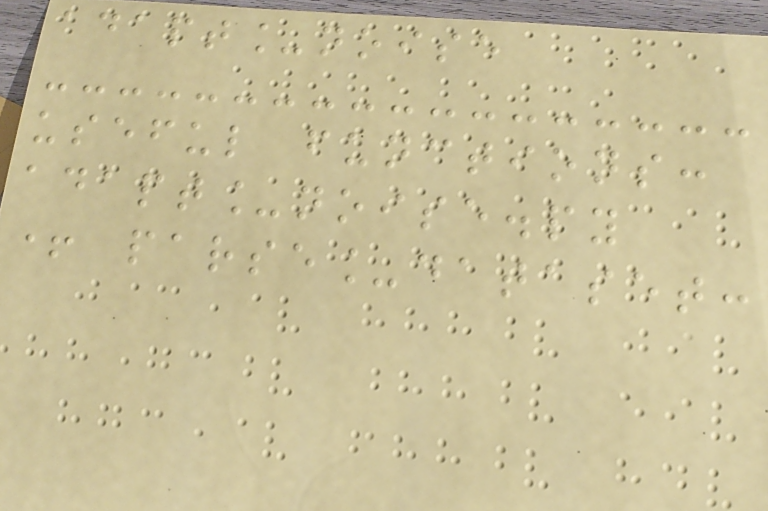adapt_noise
useful functions:
adapt_noise.py
+ parse_dataset:
